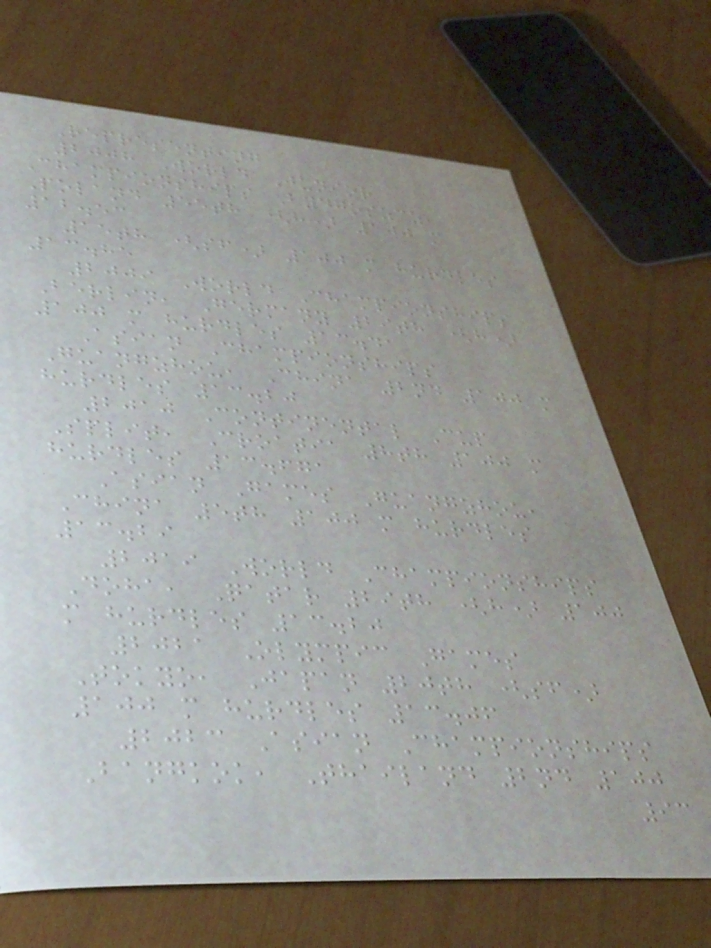Representing
2008 World Junior
Championships Bydgoszcz,
Poland 55th (h) 100 m
12.53
15th (sf) 100 m hurdles
13.85
2009 World Championships
Berlin, Germany 29th (h)
100 m hurdles 13.41
Asian Championships
Guangzhou, China 2nd 100 m
hurdles 13.20
2010 Continental Cup
Split, Croatia 8th 100 m
hurdles 13.671
Asian Games Guangzhou,
China 5th 100 m hurdles
13.29
2019 World Championships
Doha, Qatar 29th (h) 100
m hurdles 13.20
2021 Olympic Games
Tokyo, Japan 20th (sf)
100 m hurdles 13.06
2023 Asian Championships
Bangkok, Thailand 2nd 100
93
